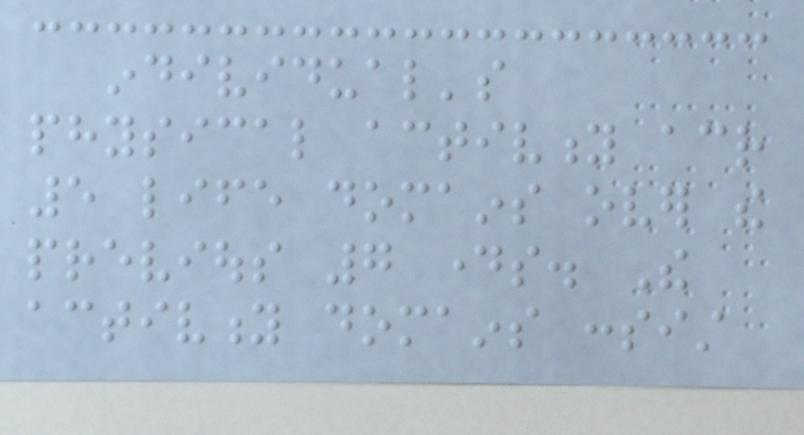individual's
physical activity across
5 life domains over the
previous 7 days. The
activity domains consist
